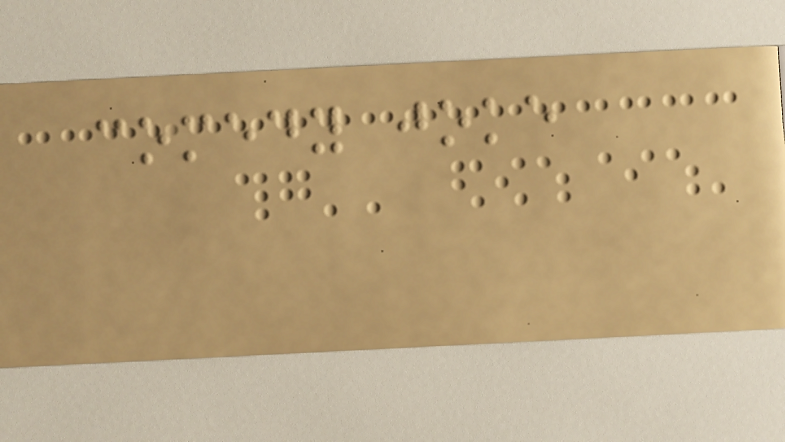comedy joke
